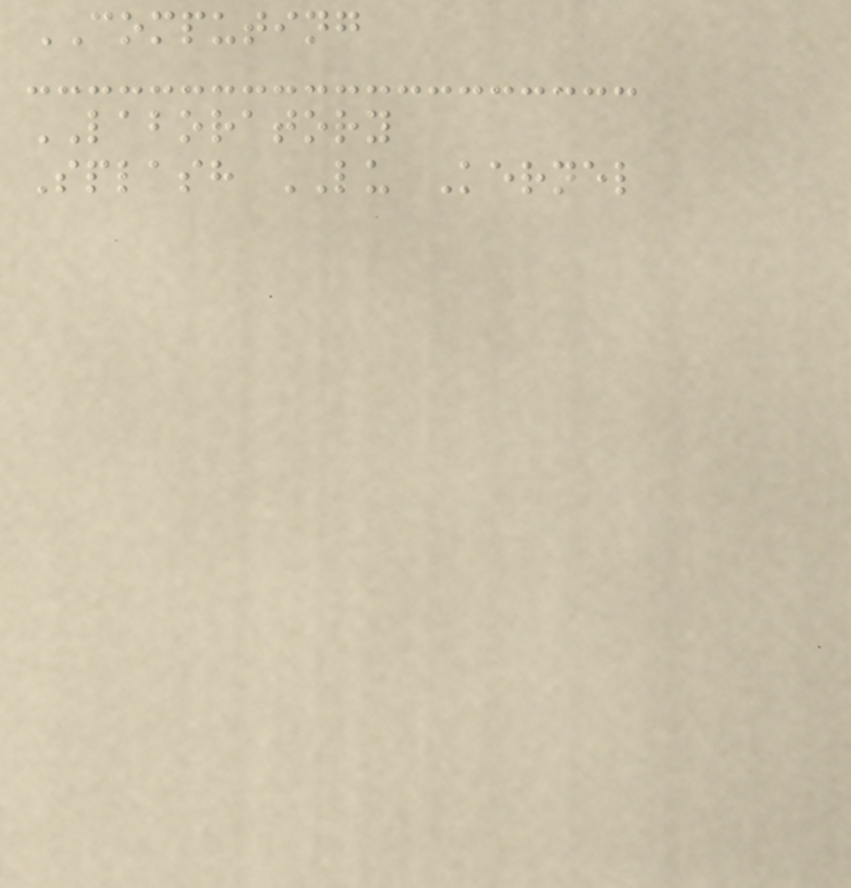COMPUTING
LABORATORY
Splash LU Kernel
